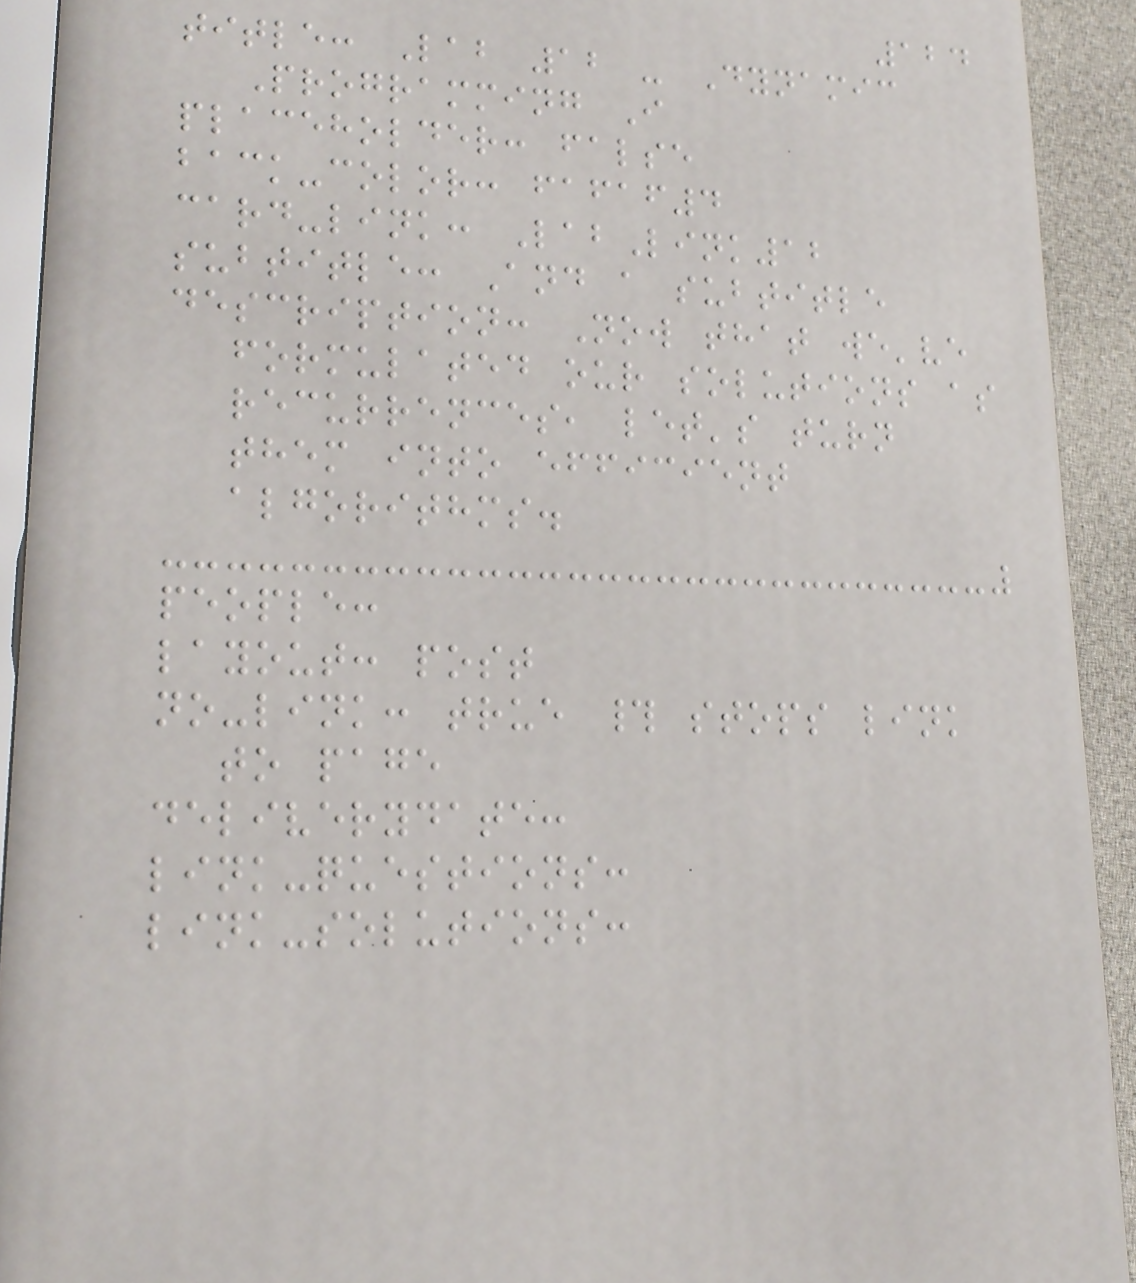124
title: Lab 12 - Dynamic
Programming I
placeholder: false
back-color: fafaf4
card-link: LabLink12
subtitle: And a subtitle
description: Now that we've
formulated our solutions as
recurrences, let's turn
them into efficient
algorithms.
people:
layout: post
no-link: true # stops link
to page
deliverydate:
link-questions:
link-solutions:
